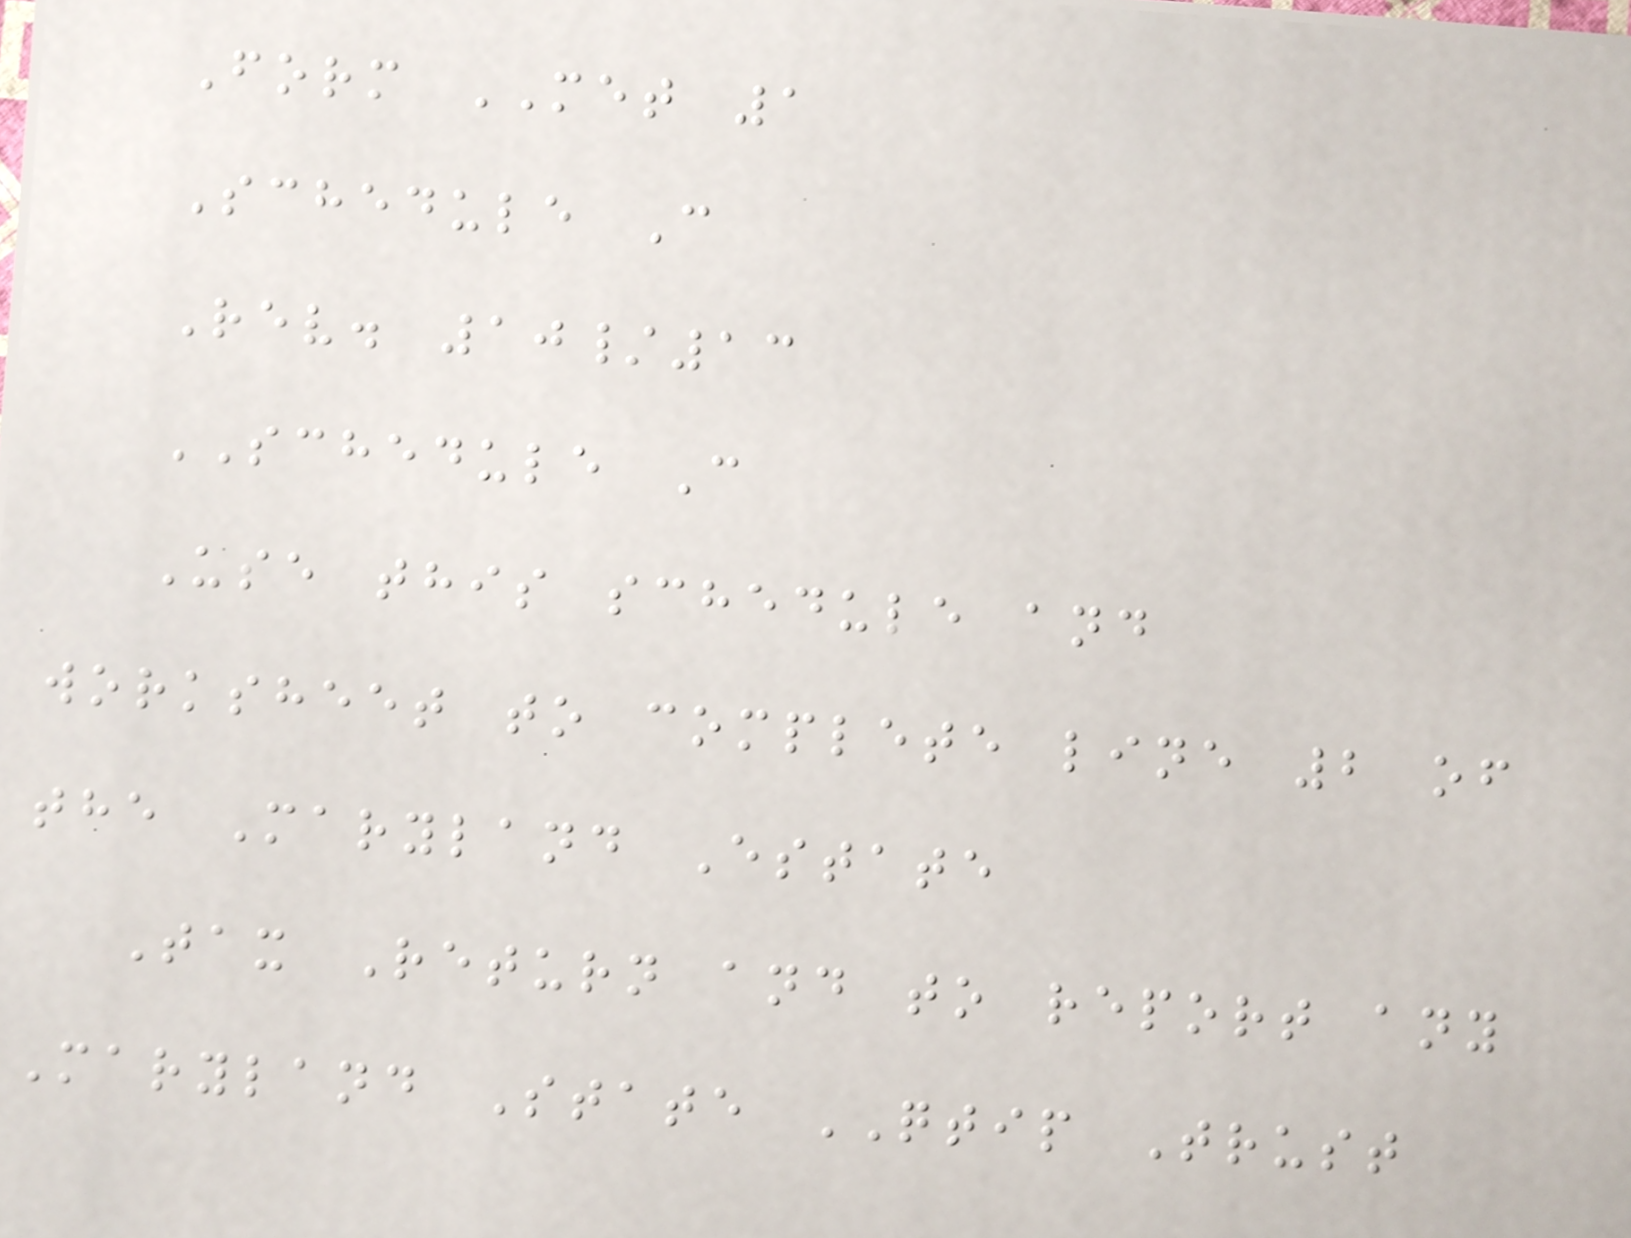Form MET 1
Schedule C
Rev. 10/13
SCHEDULE C
Use this schedule and
worksheet to complete line 2 of
the Maryland Estate
Tax Return and to report any
Maryland State QTIP Trust
